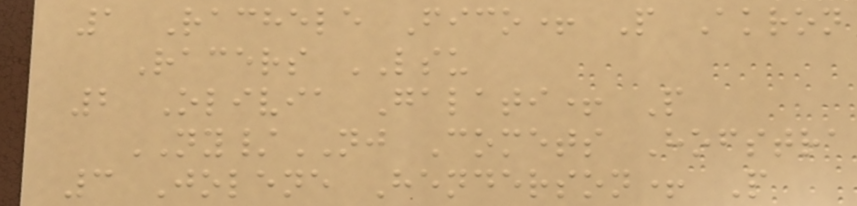1 Rachele Fico+ P Akron
Racers LSU
2 Olivia Galati+ P
NY/NJ Comets Hofstra
3 Jolene Henderson+ P
